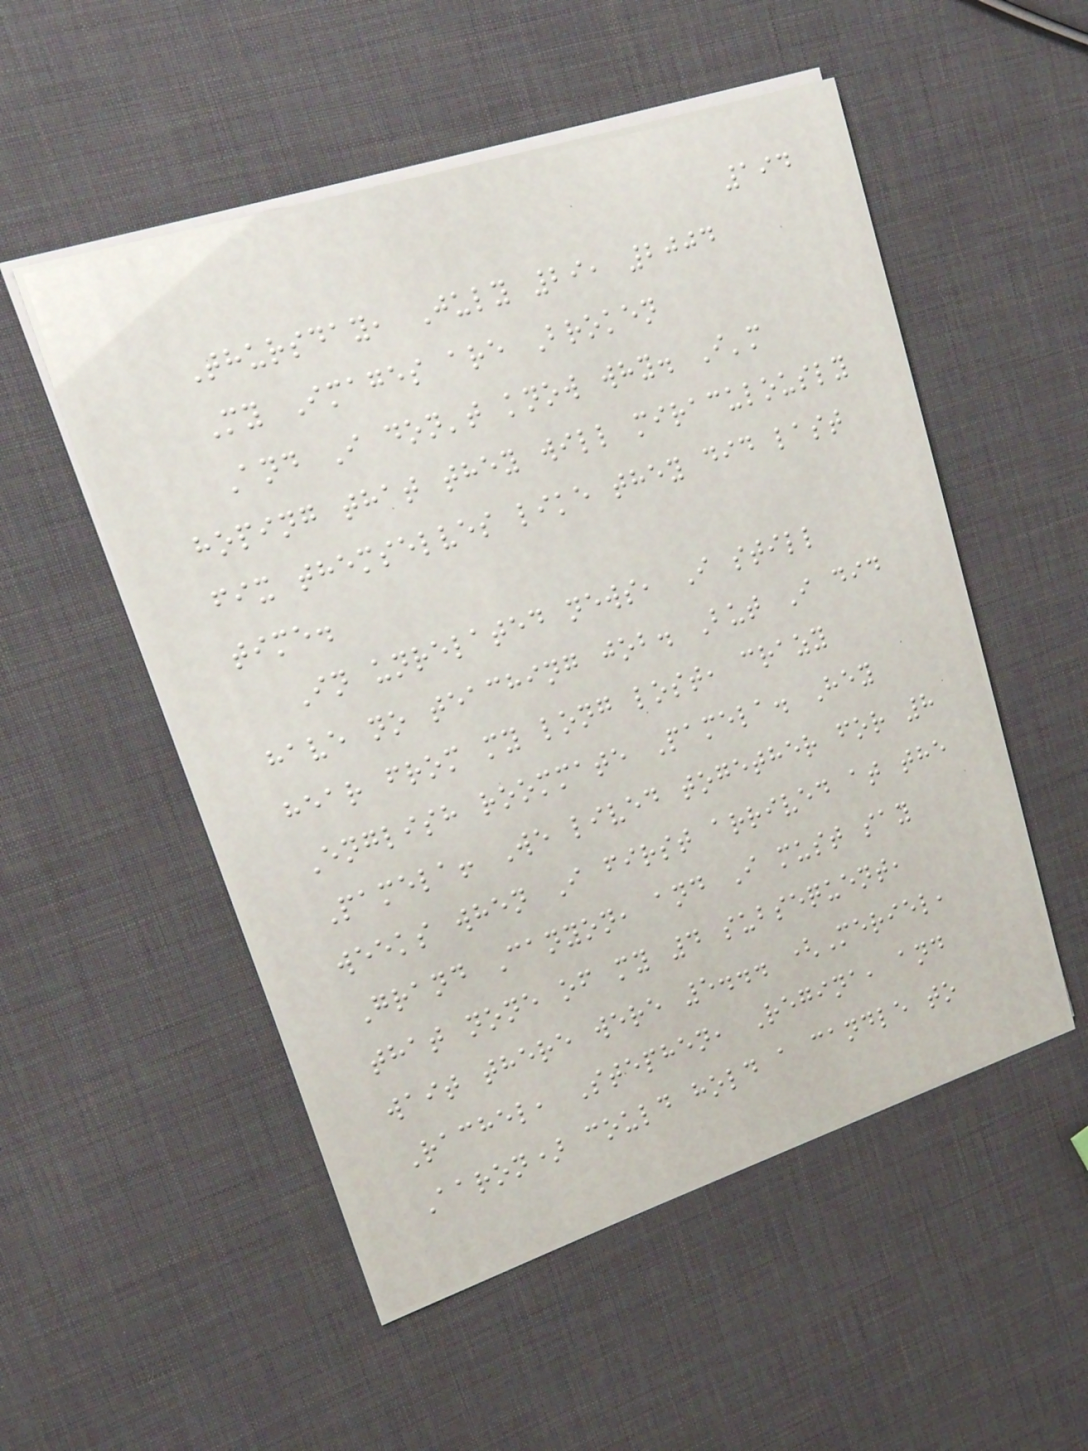194
Thursday, July 29, 2004
My Images are Broken
And I don't know why. I'm
hoping that they will miraculously
fix themselves like they did last
time.
In unrelated news, I still
have no teaching job. But I did
hear from my long lost, crazy
English roommate Pamela. Hey
Pamela! We lived together for 8
weeks when I first arrived at the
Grand Canyon, and I must say
that none of my 4 subsequent,
wait there were 5... (Meriel,
Rachel, Stephen, Regina, and
Aaron) could hold a candle to
